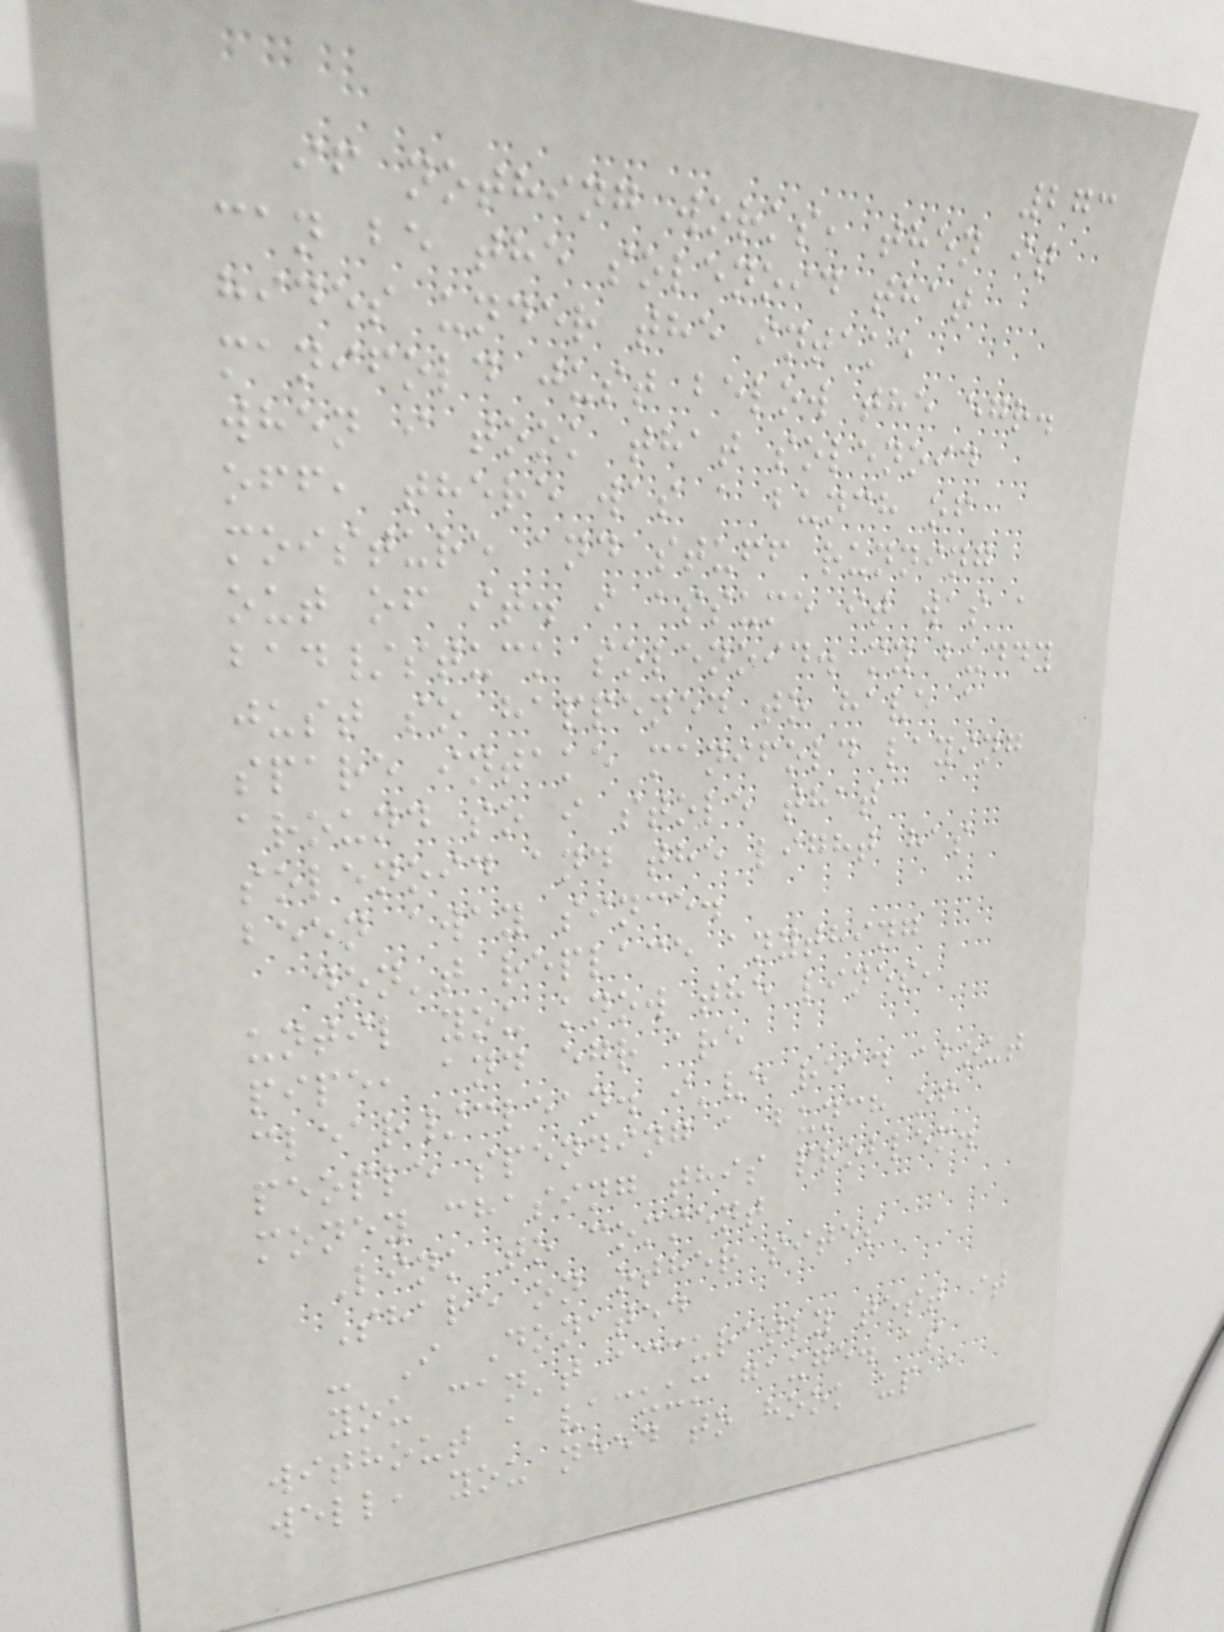273
if nothing works, then it
can be the solenoid that
hides under the intake
manifold just below the egr.
when i took that solenoid
off, there was a bunch of
moisture and stuff running
out of it. i assume it was a
bad/stuck solenoid. my buddy
just so happened to have a
spare intake manifold laying
around so i stole that
solenoid and the light has
been away since.
don't replace anything
until you know the lines,
pipe, and egr are
clear/clean. i've read about
people spending a bunch of
money chasing this problem.
Link to comment
Share on other sites
- I Donated
you can't accuratly test it
without a vacuum gauge. as
well, you need to hook up a
